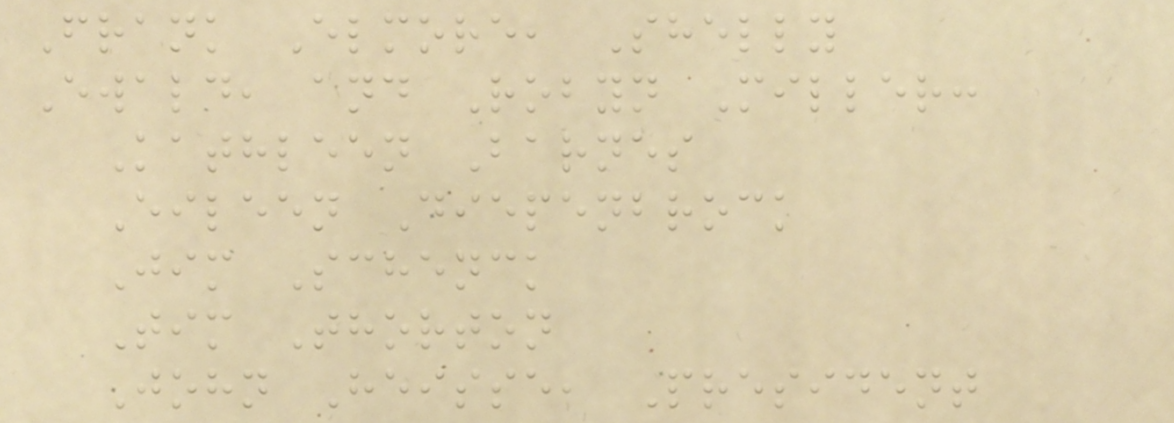Frank Elmore, Shelly
Ewald, and Robyn Miller:
Kathleen Barnes
Eileen Diepenbrock
Jim Schenck
Tim Thorton
John Heisse, President
